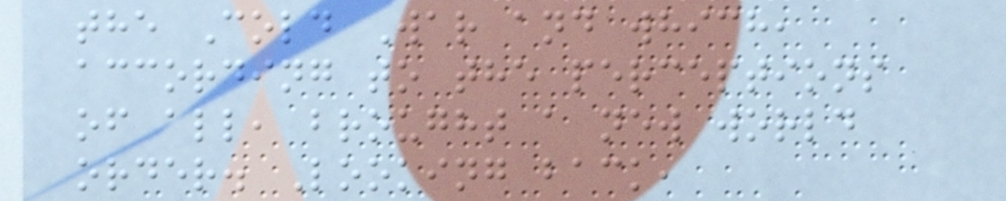the Cold War and which,
according to the perceptions
of all, brought a new world
order. Looking back,
